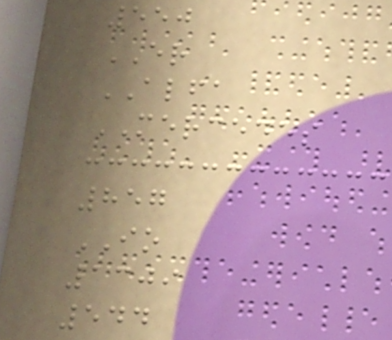550
ER
ALFA
MERCEDES
857
IO
1309
544
